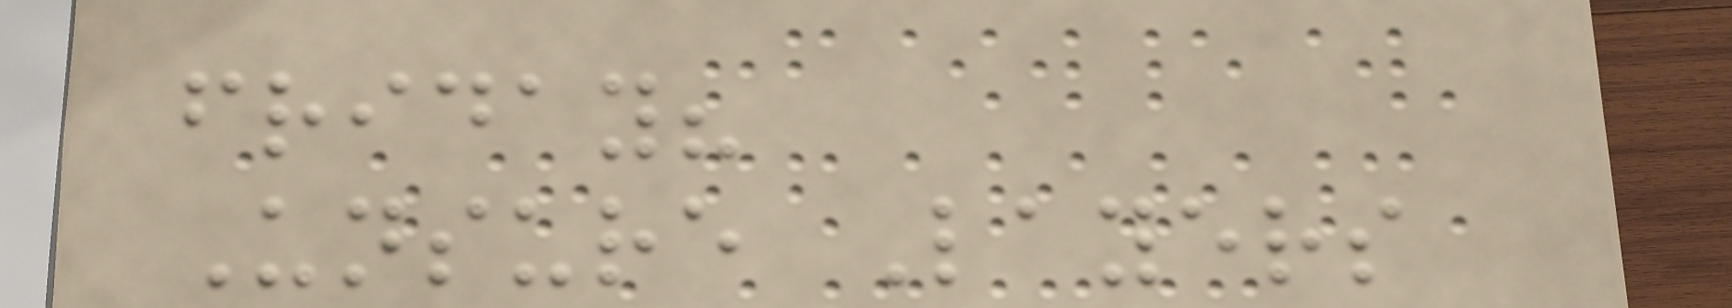friday?
Unsure Layers
